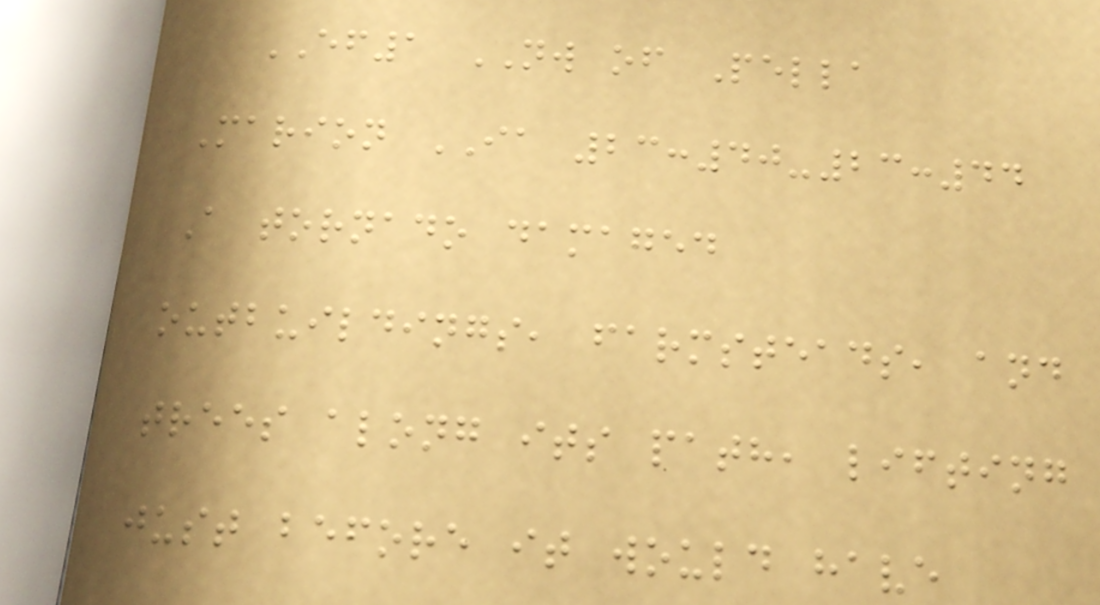EF1 NW of Pella
Marion IA 23:40-23:44
A tornado damaged
outbuildings, farmsteads, and
trees along its path, lifting
just before it would have
